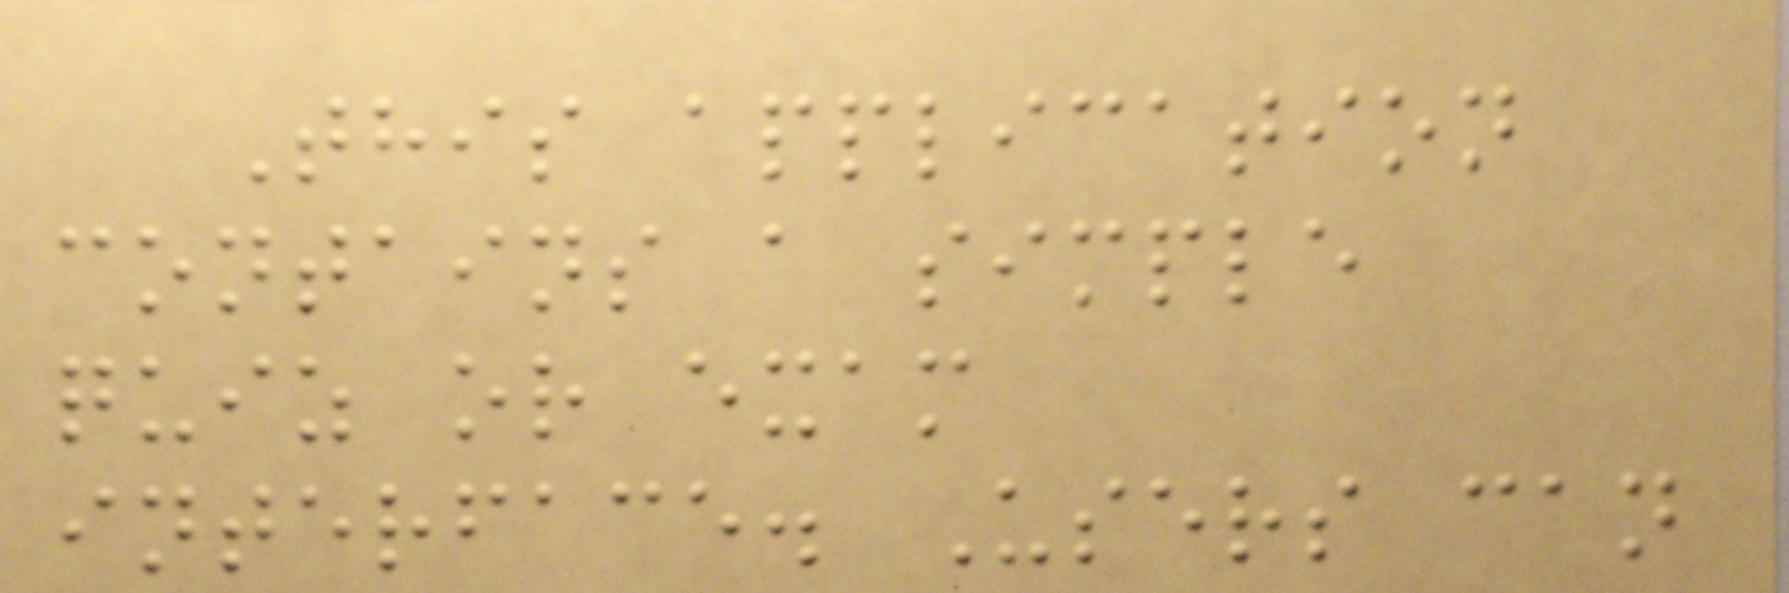This application
contains a simple
quiz or exam
interface. Users can
